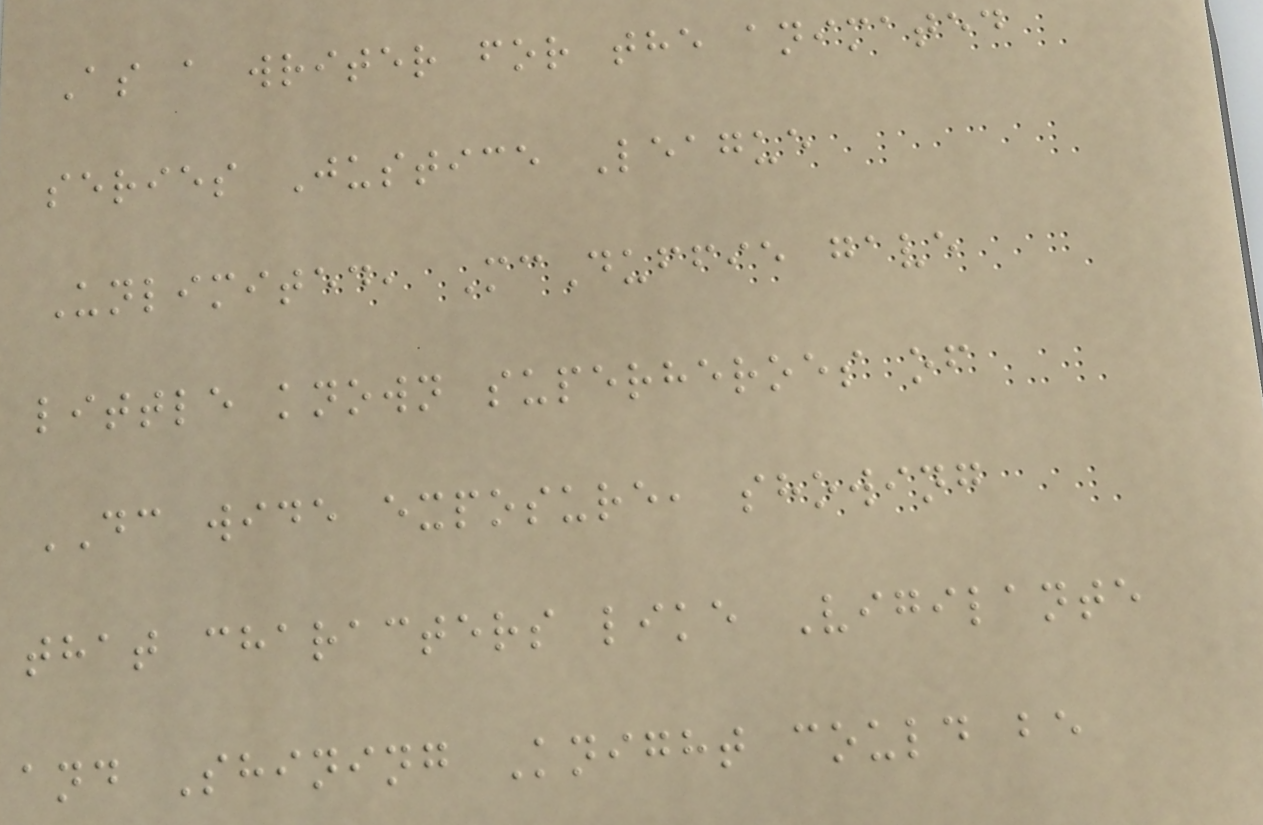As a writer for the animated
series Justice League
Unlimited, McDuffie gave
little known superheroes of
DC wide exposure, showing
that characters like Vigilante
and Shining Knight could be
